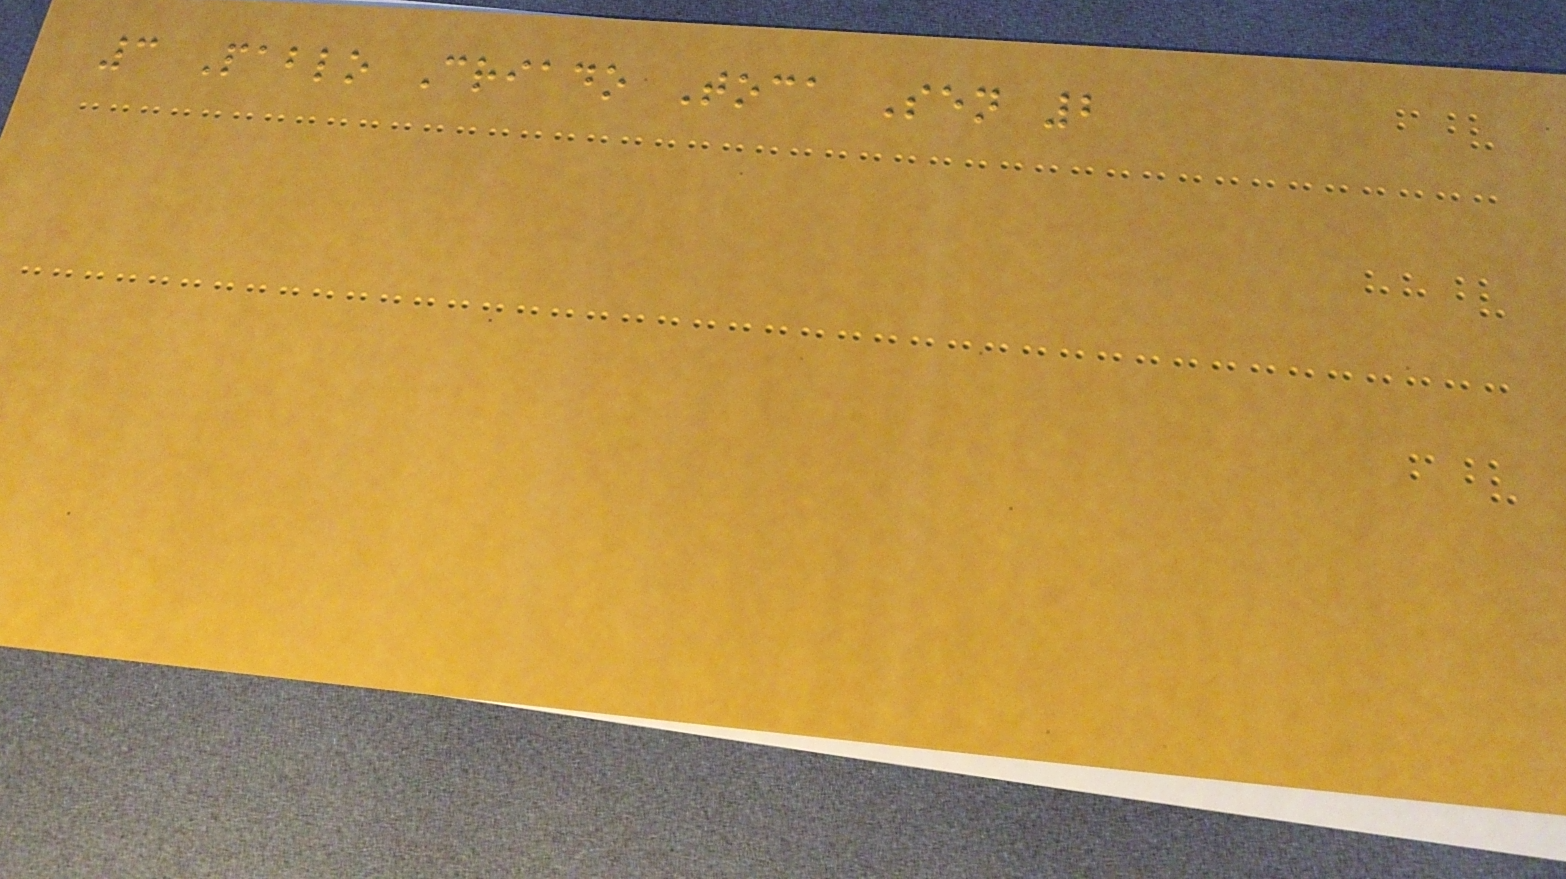3 Pablo Criado Toca Sen 2
